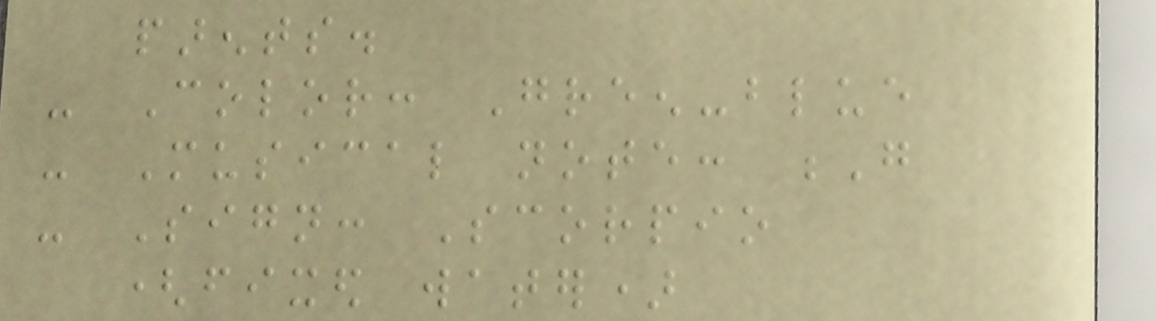parents.
- Color: Green-blue
- Musical note: G
- Sign: Scorpio
(fixed water)
